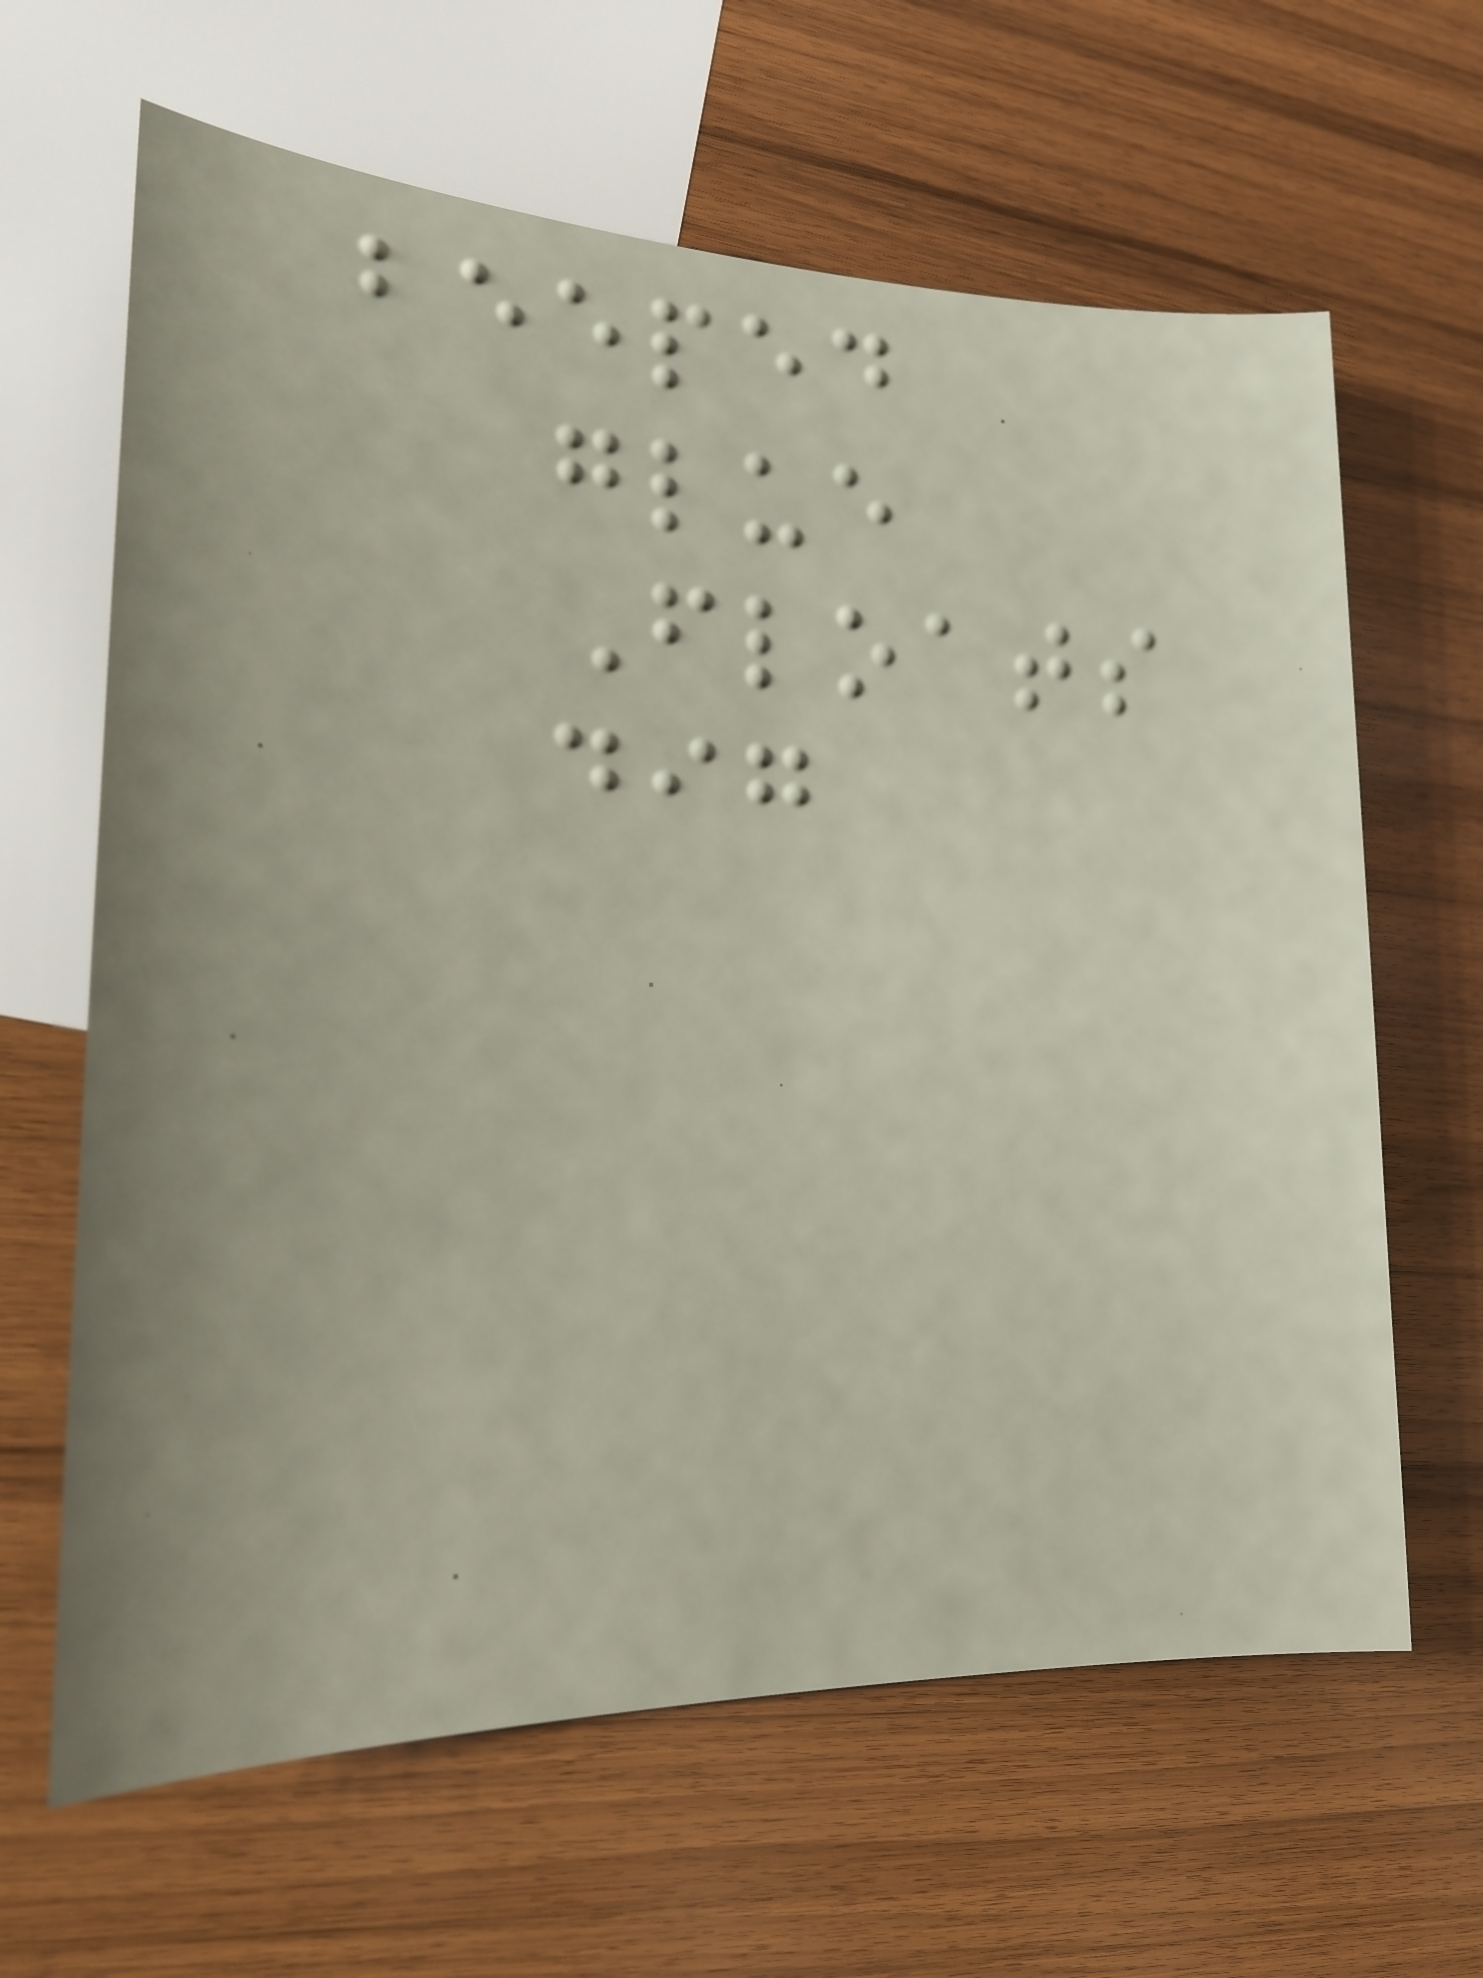beeped
glue
Floats
dig
